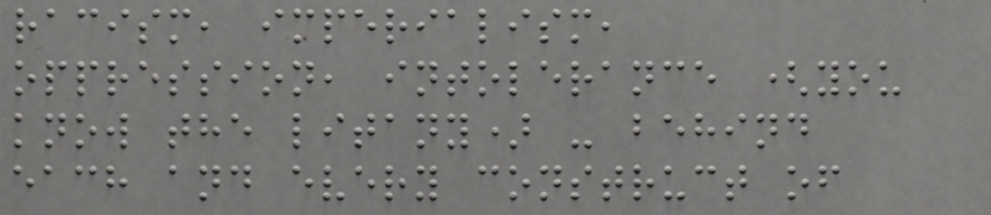racism, imperialism,
oppression, intolerance (you
know the litany) - behind
each and every construct of
